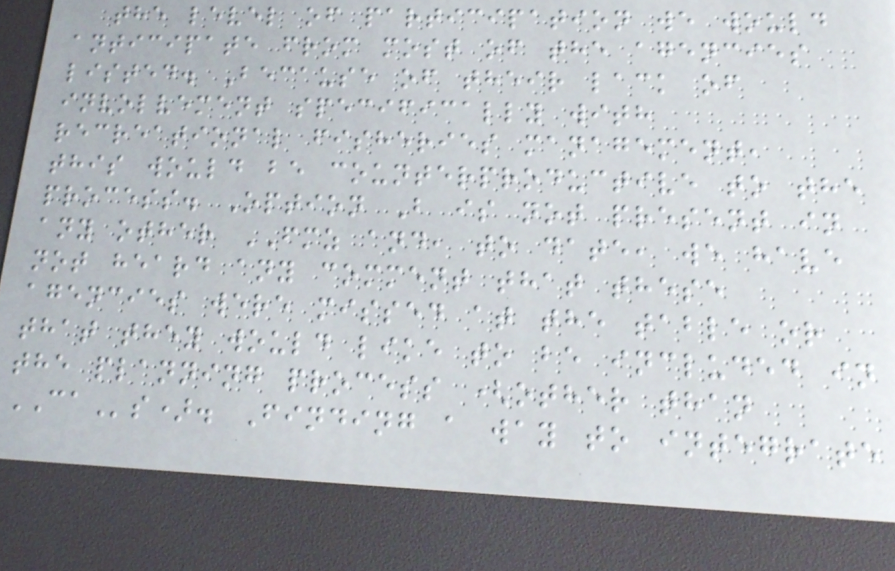the level of participation we would
anticipate from most of the agencies
listed. Because of their lack of
involvement specifically with
recreational fisheries management,
this would be counterproductive to the
process. Option B is not present in
any other FMZ and, to date, we have
not heard any comment that these
agencies were missed at the table or
that they would like to be included in
the planning process (other than
CAs). Finding a way to integrate
